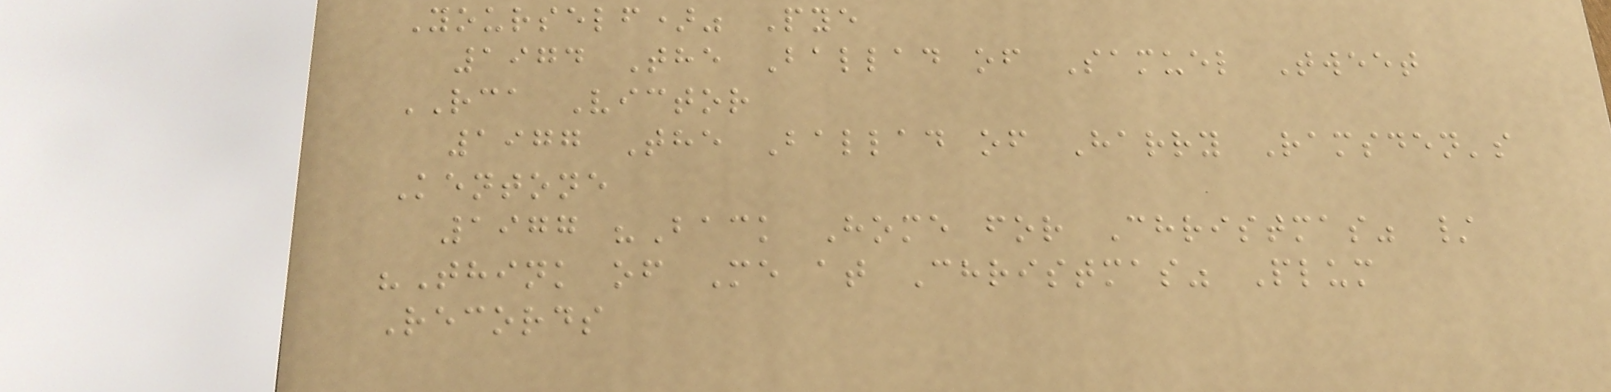Yourself)" Pye
1974 The Ballad of Samuel Tweet
RCA Victor
1977 The Ballad of Harry Ramsden's
Kentone
1977 "Back Home for Christmas" /
"Think of Me at Christmas" Plum
Records
